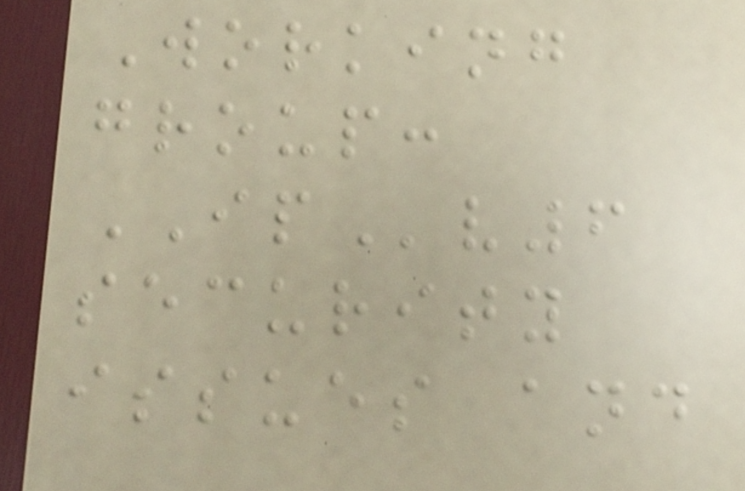Working
group:
IPv6
security
issues and
